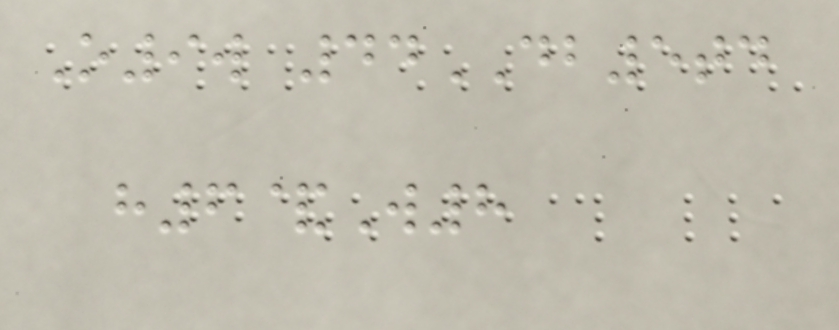O9w 44DB5td
h6&W8
